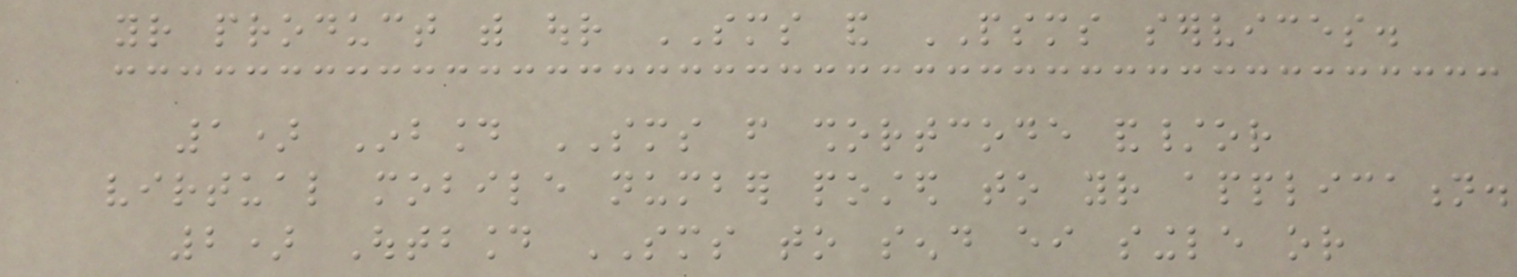your product with our SMS and PSMS services.
1) Inbound SMS from shortcode and/or
virtual mobile number posted to your application.
2) Outbound SMS to send either single or
